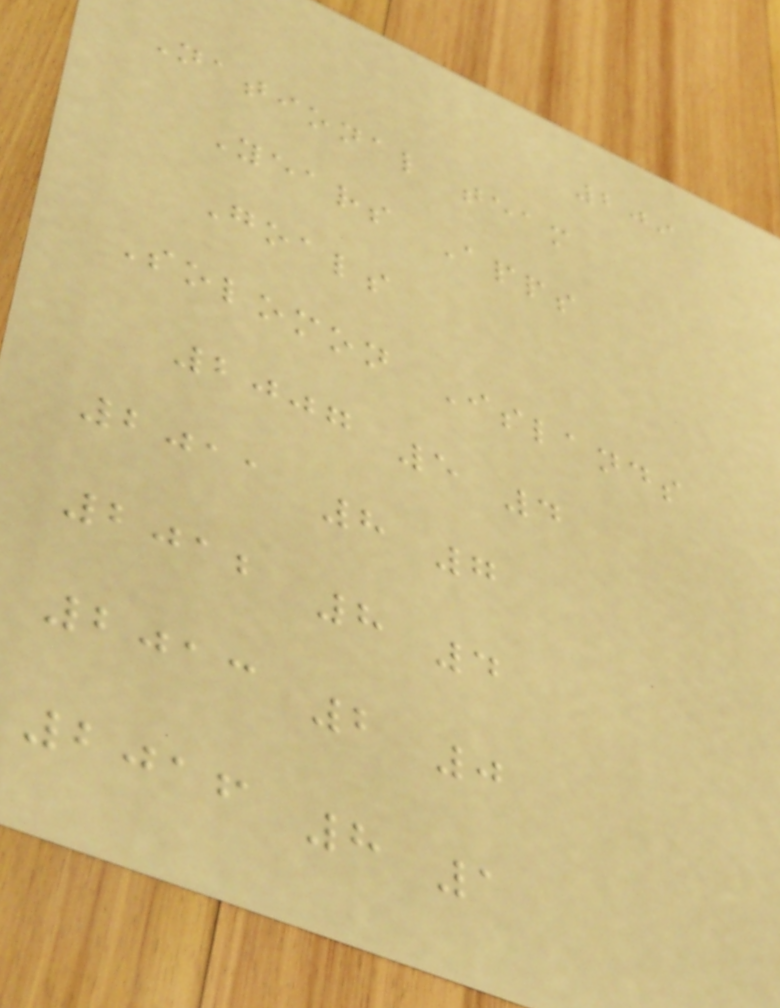209
National team
Years Apps
Goals
Solomon Islands
2007 5 4
2011 8 7
2012 8 4
2013 2 0
2016 8 1
